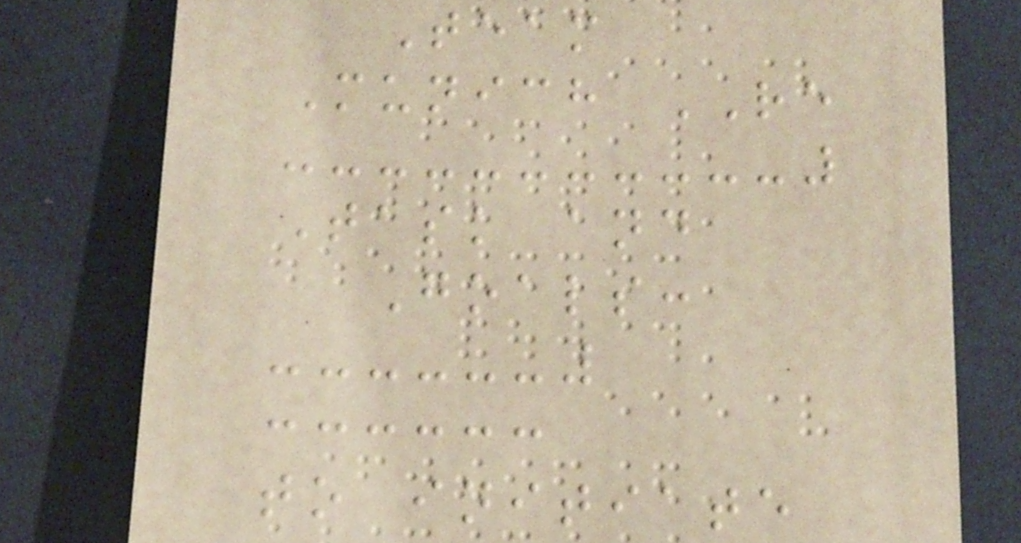Team
Munich RE
Task and
Goals:
to initiate
